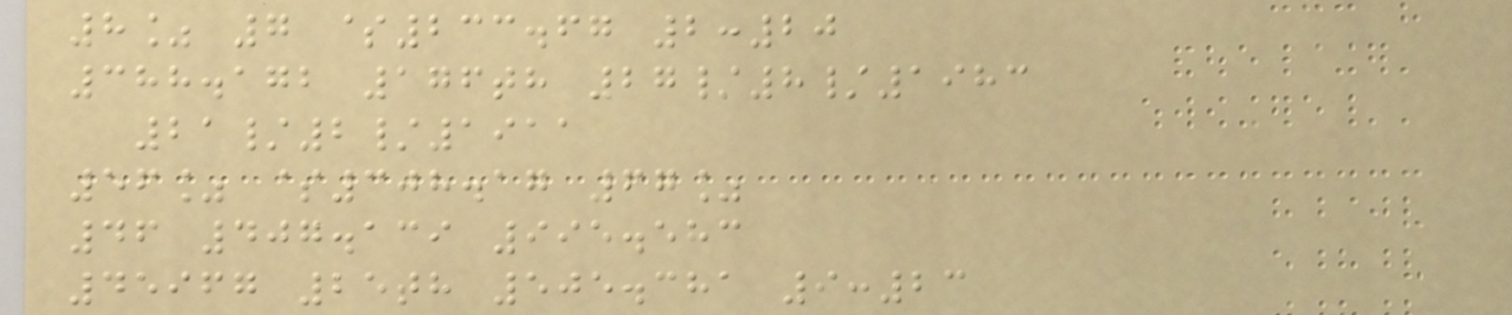8% 7 $233.67 2:20
388.172 176th 27/8/1983
21/2/1911
56% $308.17 67%
46 407.139 995.583
45967 25th 505.381 9:23
